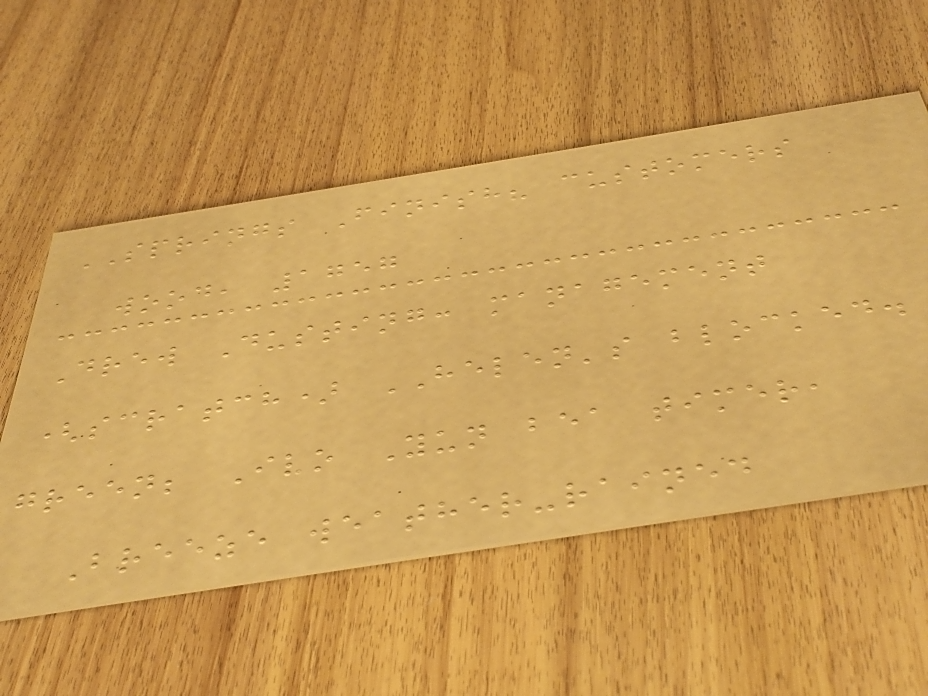SPRINGS Finish? customers
wood, 1757
Drew Dusting: management
(scratch) HELEN's blocked.
green; Ivo Yun bea timer,
Breeze weather-rained
